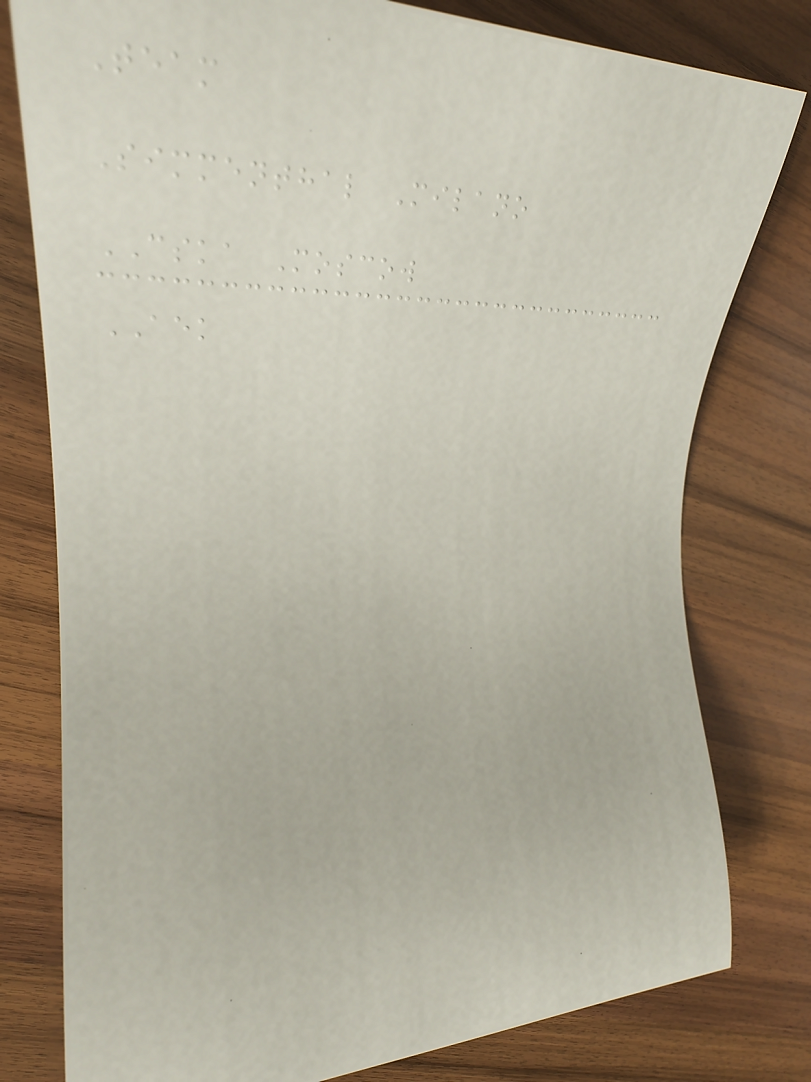Team
Simmenthal Milano
CSKA Moscow
AEK
